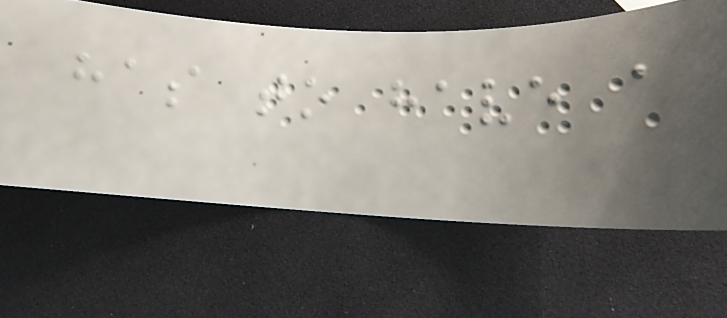has to have a
